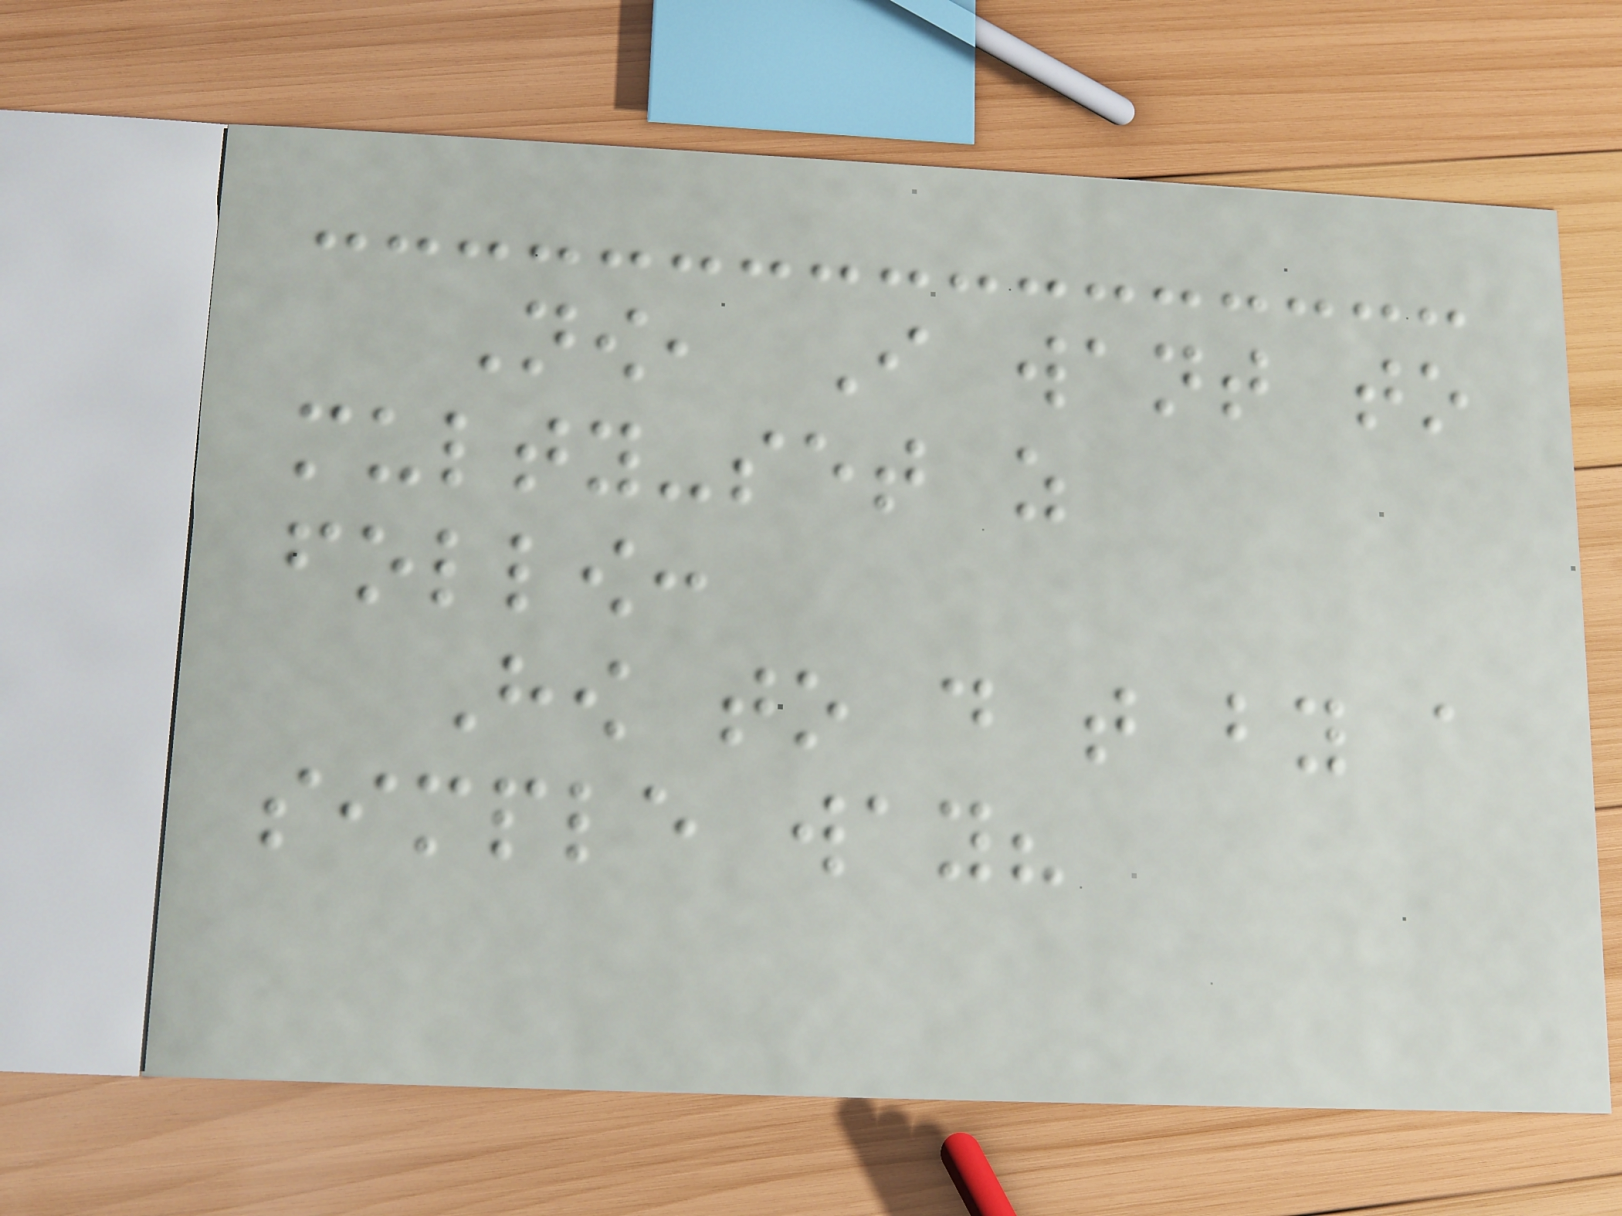Now, I want to
multy-set as
follow:
How to do that by a
simple way?
